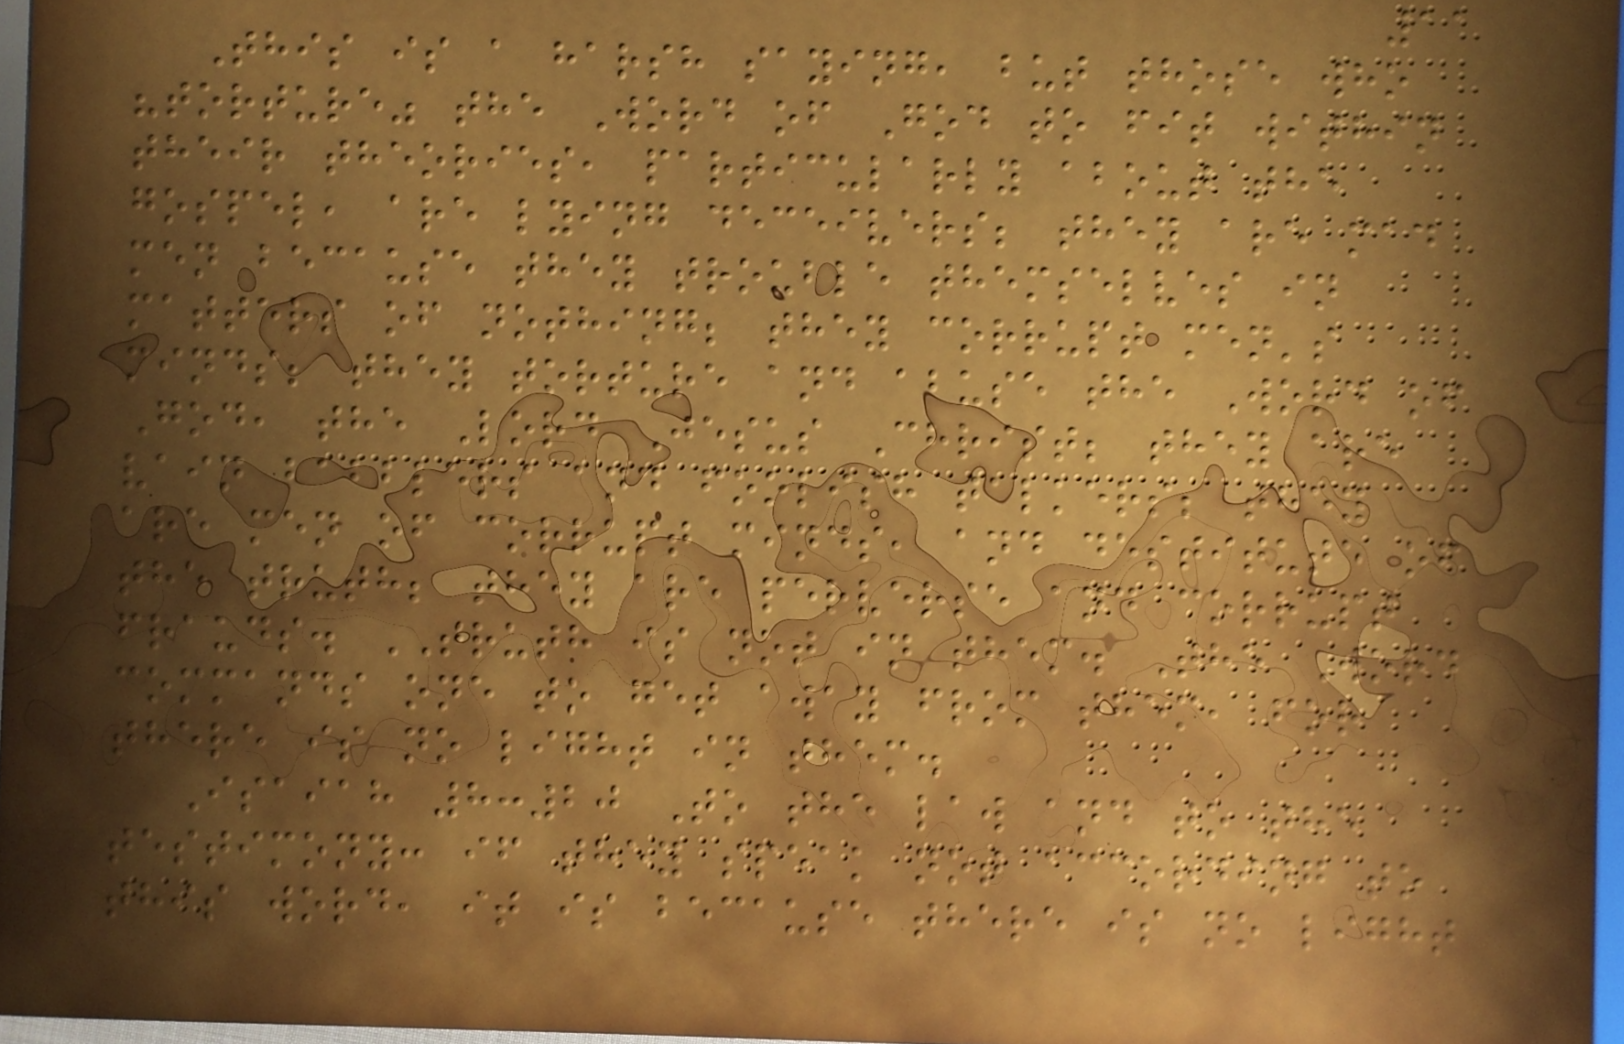11
This is a harsh saying, but those who
"torture" the Word of God to fit within
their theories, particularly about the
gospel, are lying deceivers; they are mad
men because they trouble themselves in
matters of nothing; they corrupt men's
minds; they torture and abuse the Word of
God, the Lord Jesus Christ; they are
vain babblers and foolish talkers; they
are men of corrupt minds, and destitute of
the truth; they are perverse and corrupt
frauds. TRUTH is not in them. The Word
commands one to get away from them, for
there is no light in them.
Isaiah 8:20 To the law and to the
testimony: if they speak not according to
this word, it is because there is no light
